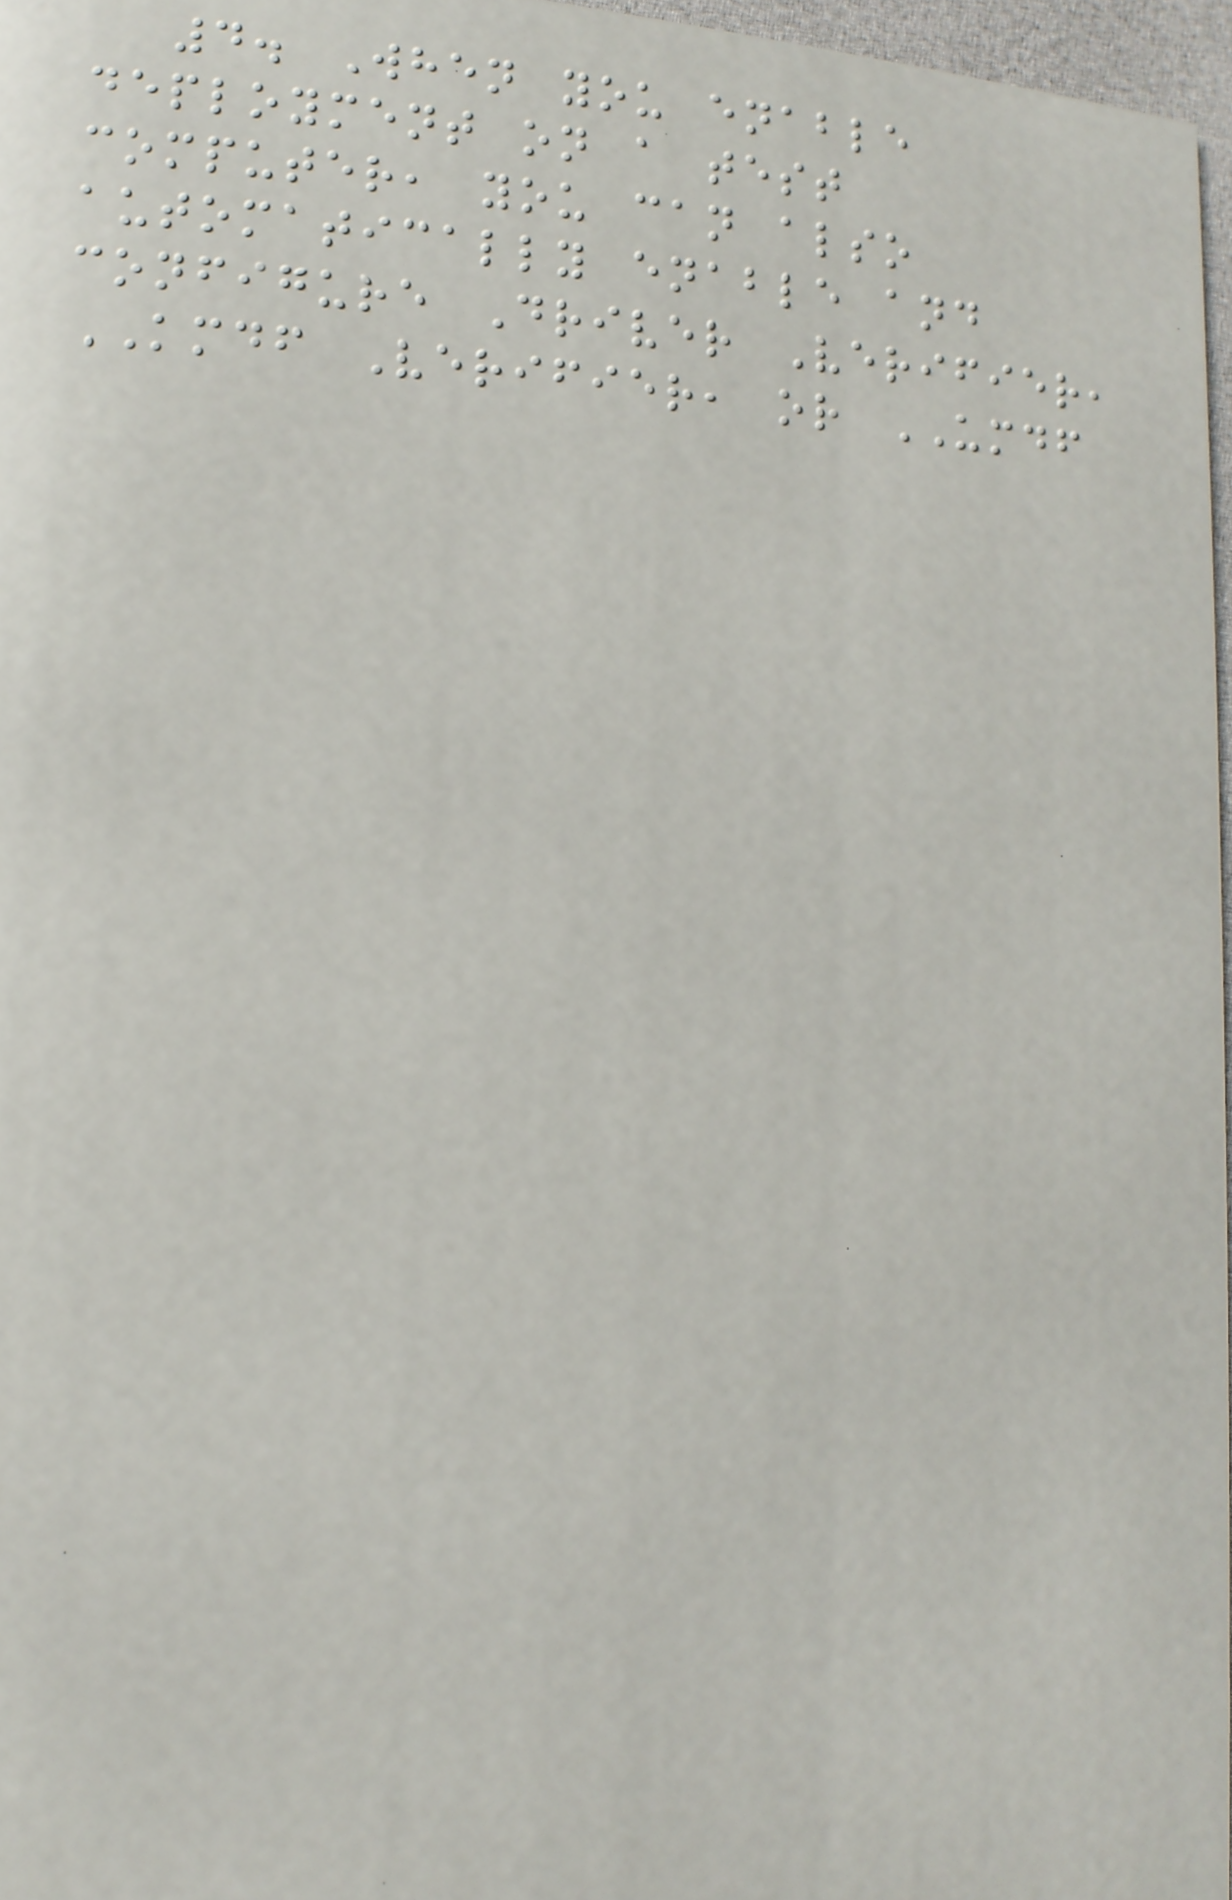4. When you enable
deployment on a test
computer, you can also
automatically enable and
configure Driver Verifier,
KMDF Verifier, or UMDF
